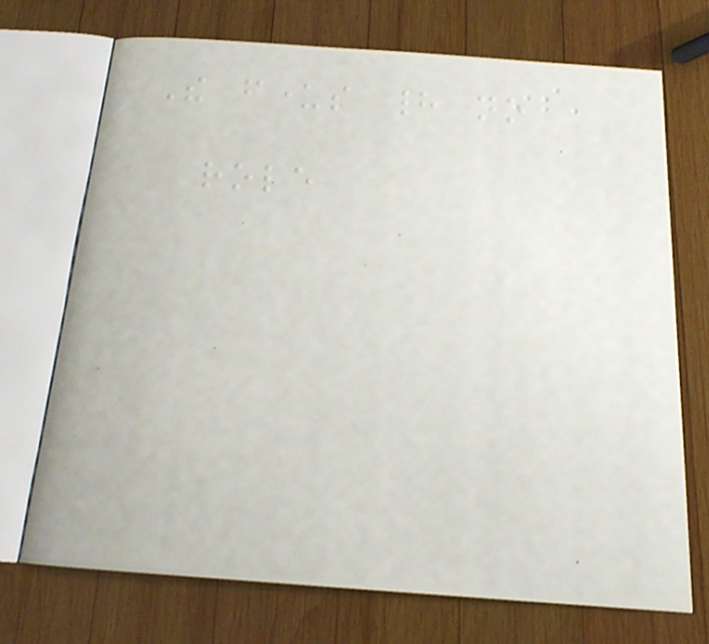The funders had no
role
